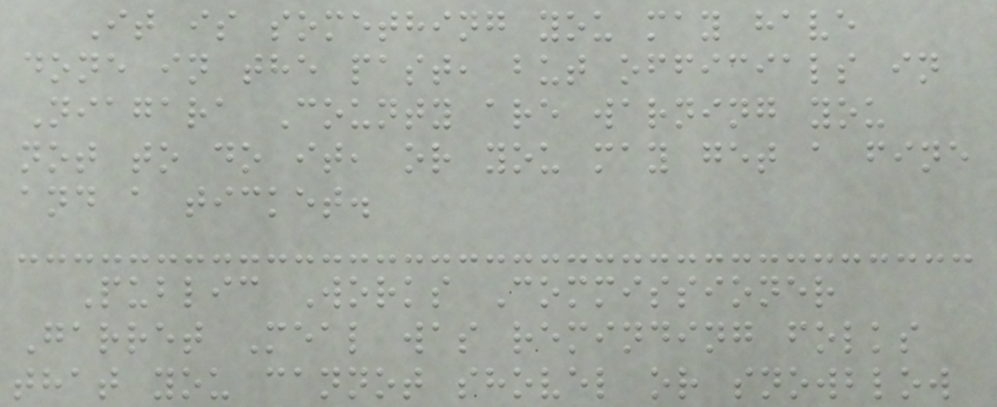It is something you may have
done in the past, but officials in
Niagara County are warning you
not to do it, or you may get a fine
and a ticket.
Public Works Commissioner
Garret Meal was reminding folks
that you cannot shovel or snowblow
